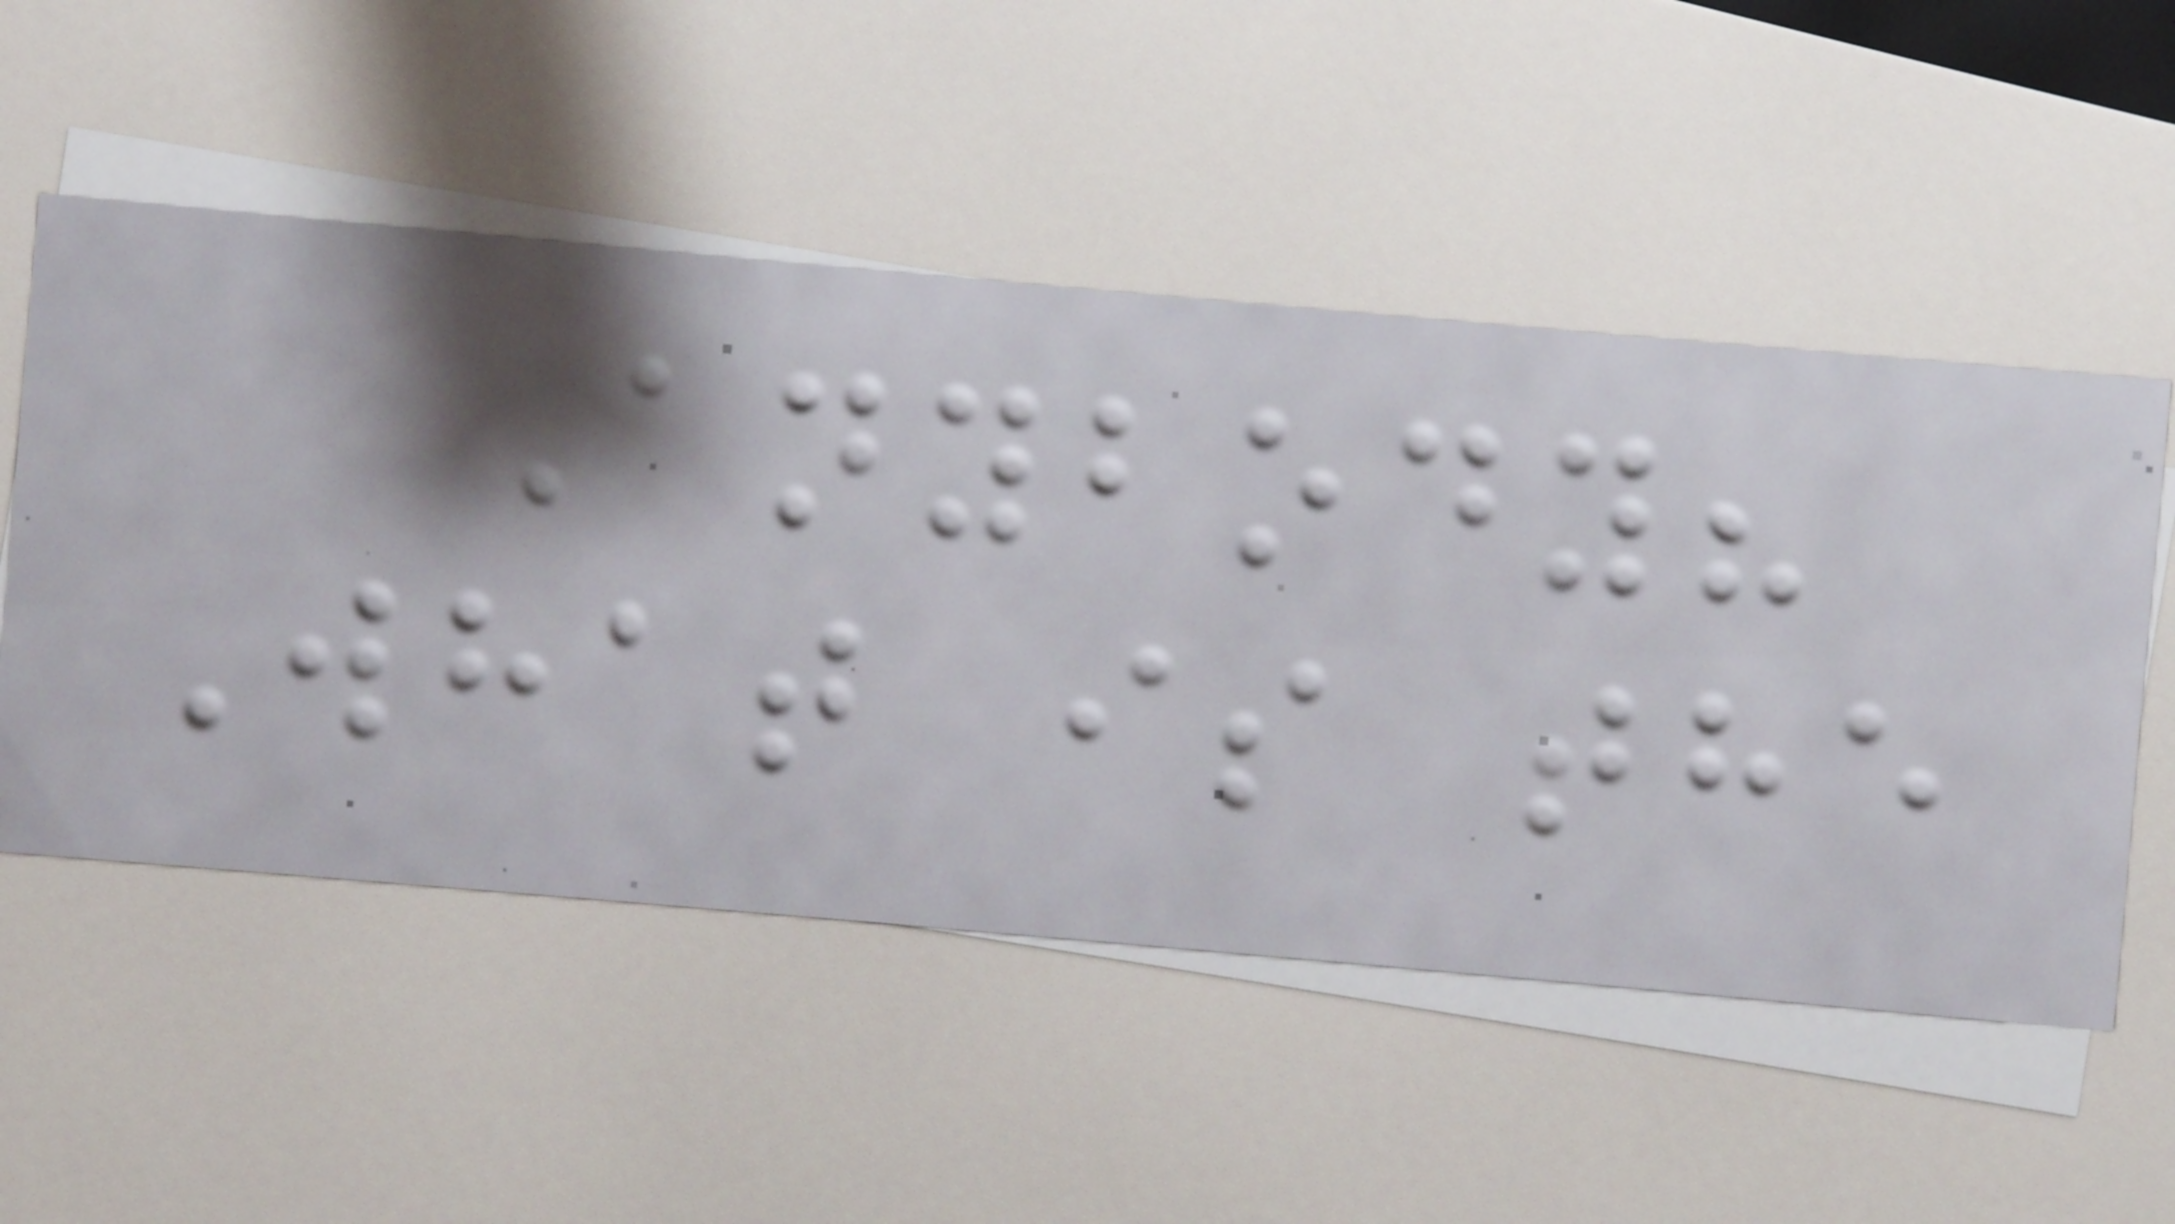Anybody?
What is the
